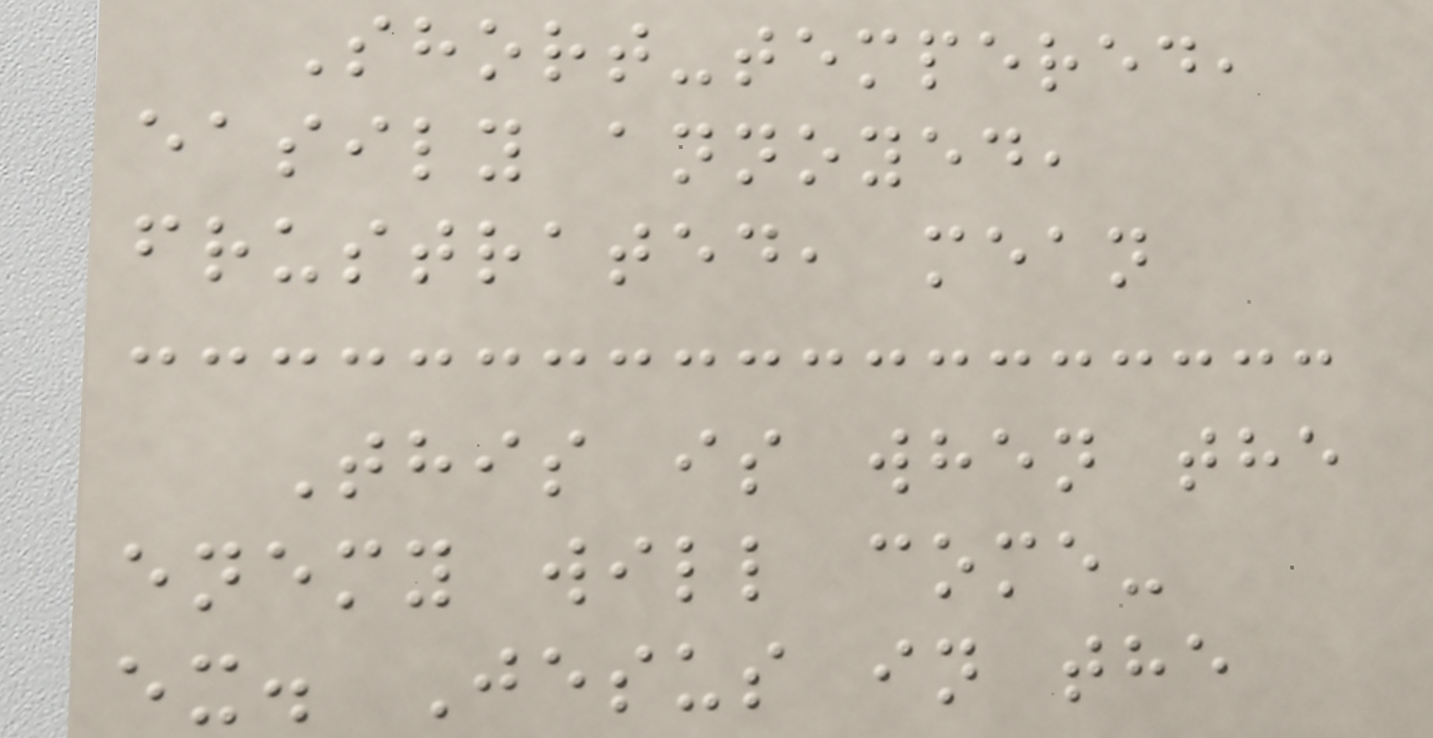Short-tempered,
easily annoyed,
frustrated, mean
This is when the
enemy will come-
ex. Jesus in the
